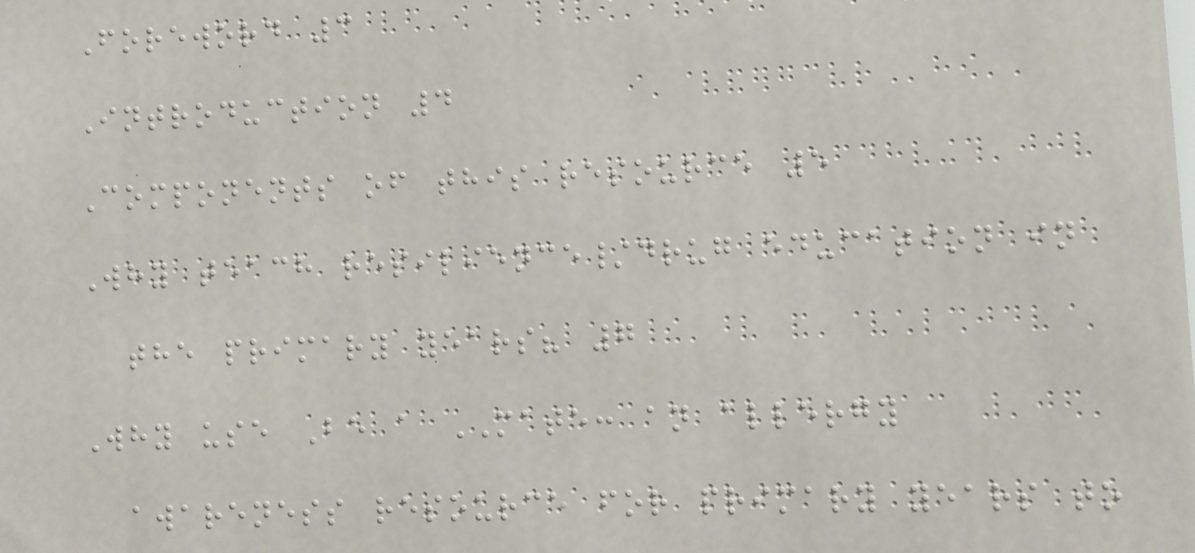Foreword 3
Introduction 4
Components of this resource 5
Why teach resilience/drug education in
the primary years? 7
Why use Be a MATE: an allergy
awareness resource for primary years to
